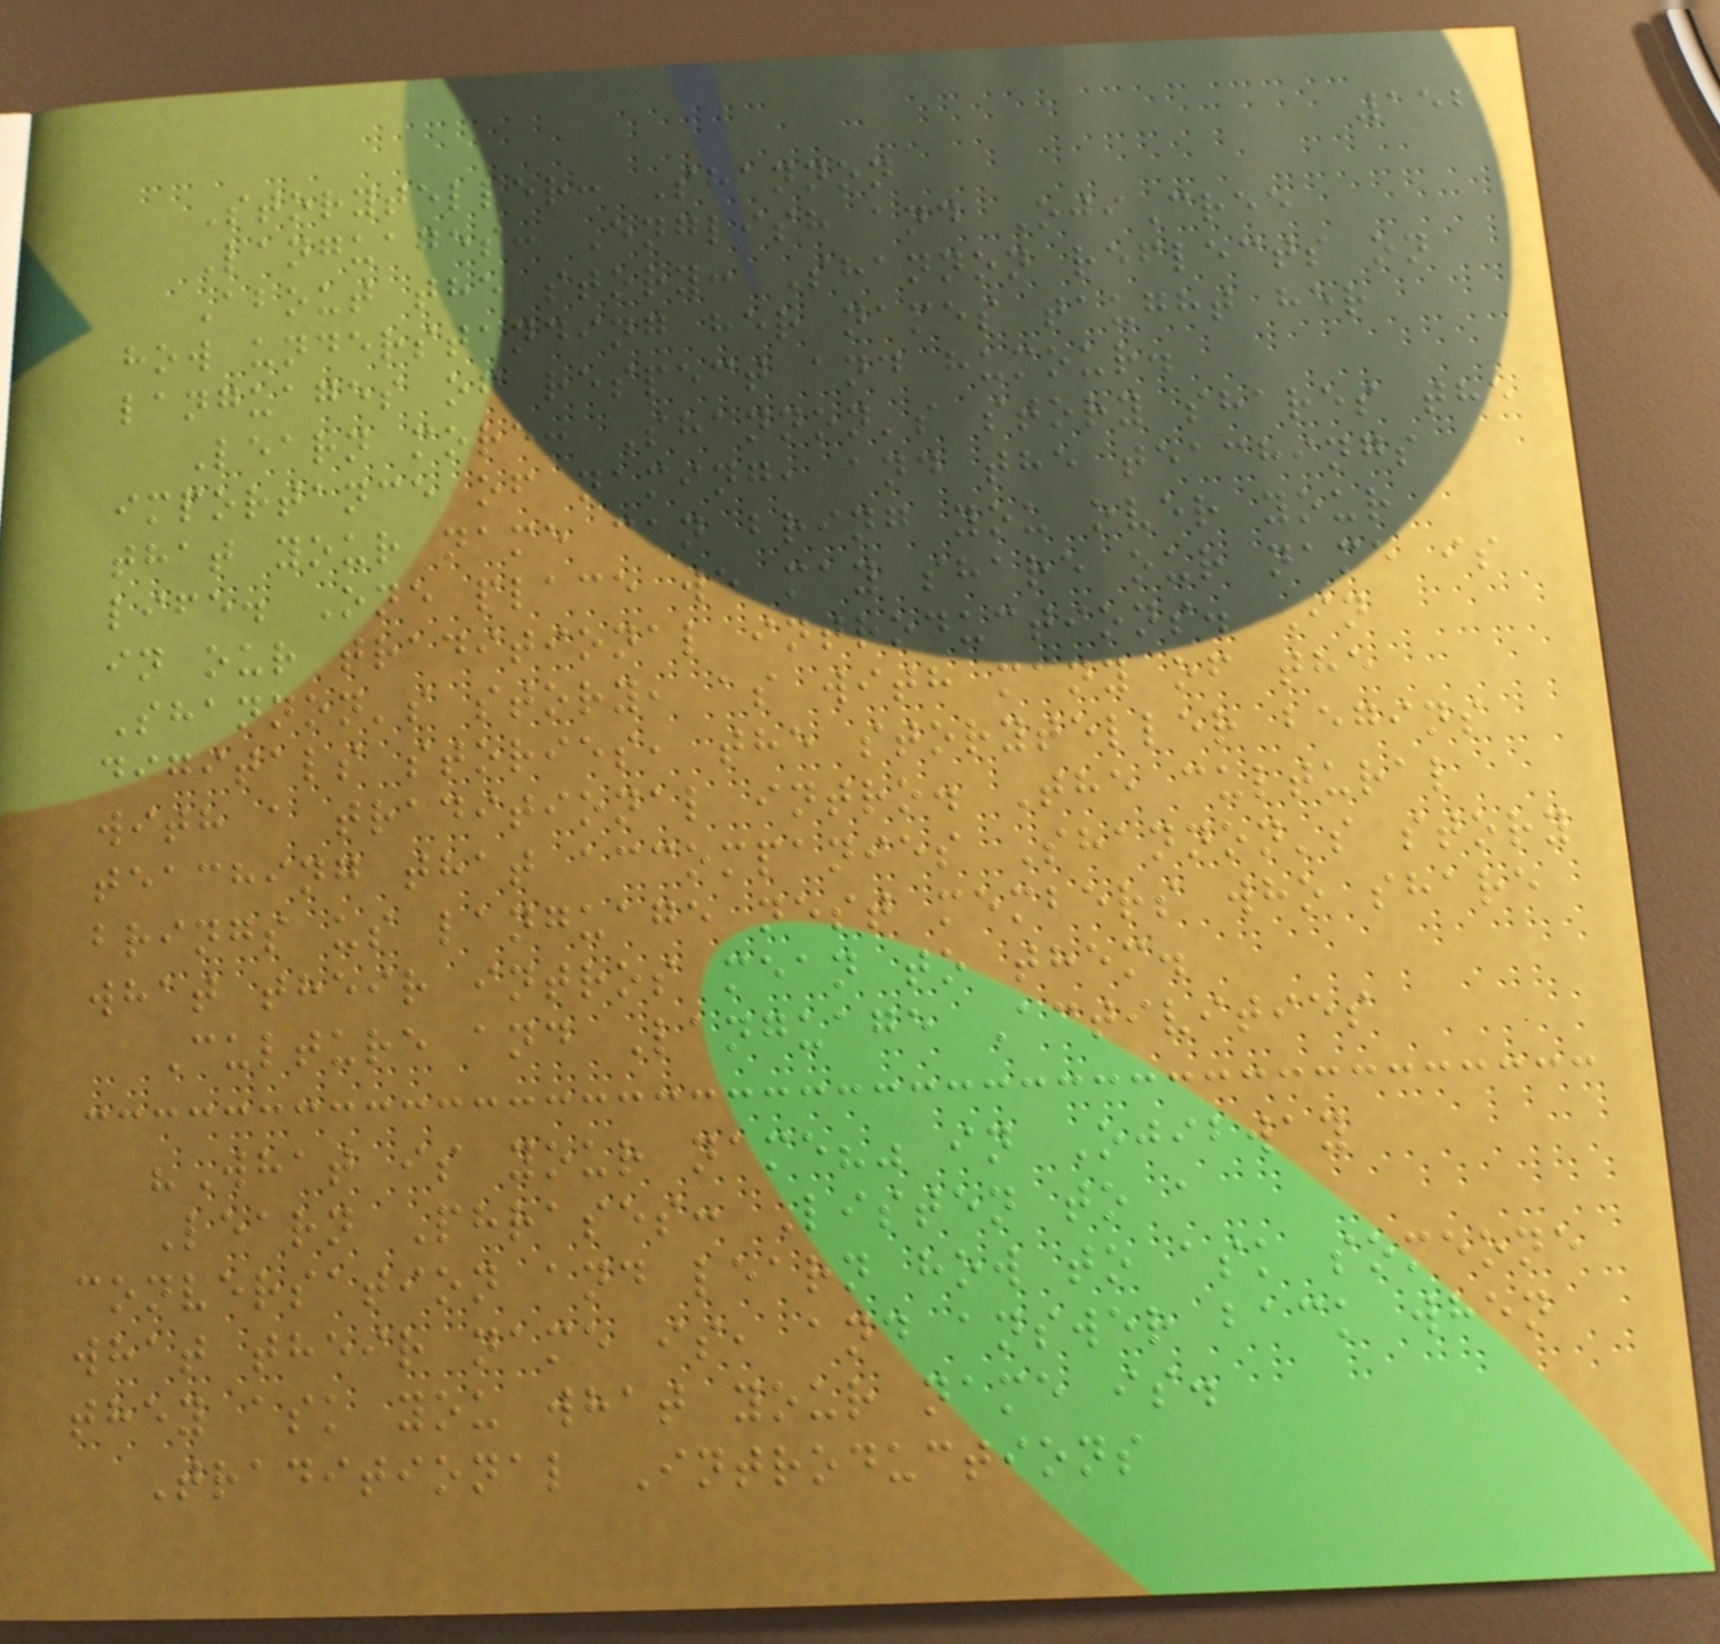152
Storyteller: Shannon
Languages: English and OjiCree
About the story: Shannon reflects on
how understanding her names taught her
languages of respect and humour.
Learn more: Shannon's story shares the
importance of naming, and the teachings
that your name can bring you over your
life. One place we may share our name is
in our traditional introductions. In
Shannon's story, as with many of the
digitals stories, the storyteller begins
with a traditional intro. The cultural
teaching that accompanies Shannon's story
brings us language nest members who share
what their intros mean to them.
Culture and Language Activities
"What is your name?" in Ojibway
Learn Phrases: Listen to a
conversation and learn how to ask someone
what their name is, and answer back when
they ask you what your name is.
Traditional Introductions
